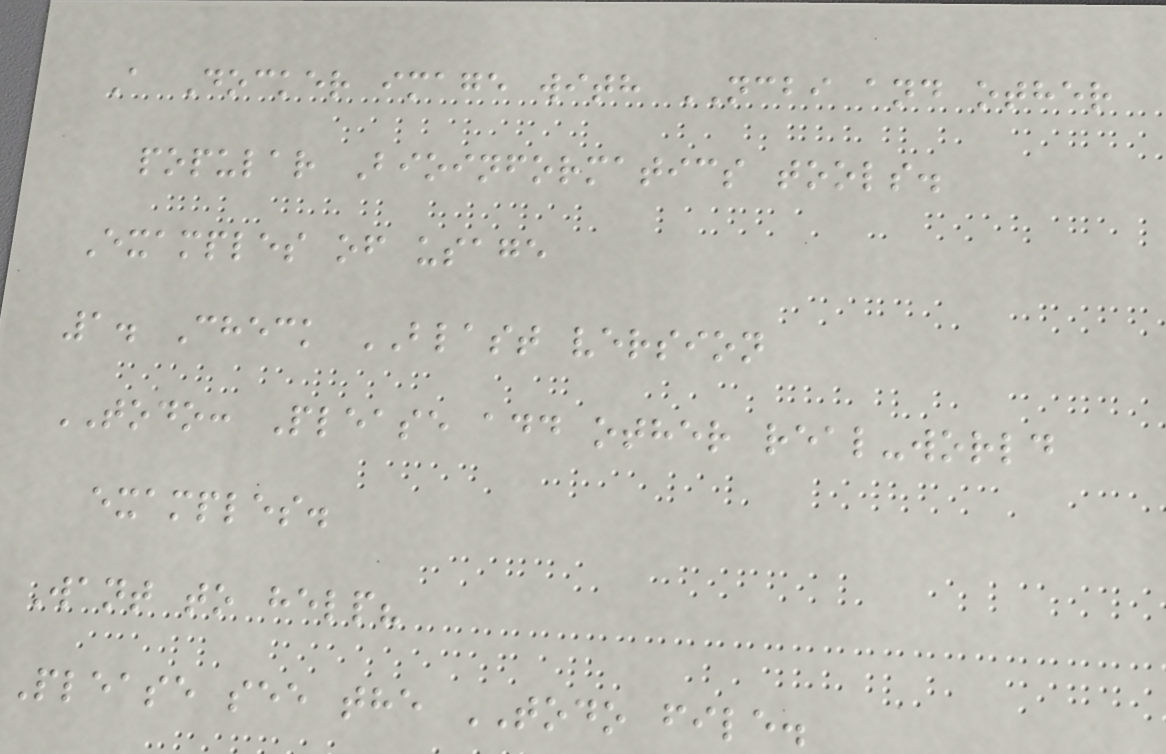A Docker image with NCBI and other
popular Bioinformatics tools.
Examples of usage
1. Check BLAST version
TODO: Please add other real-world
examples.
Want to help?
Please see the TODO file.
